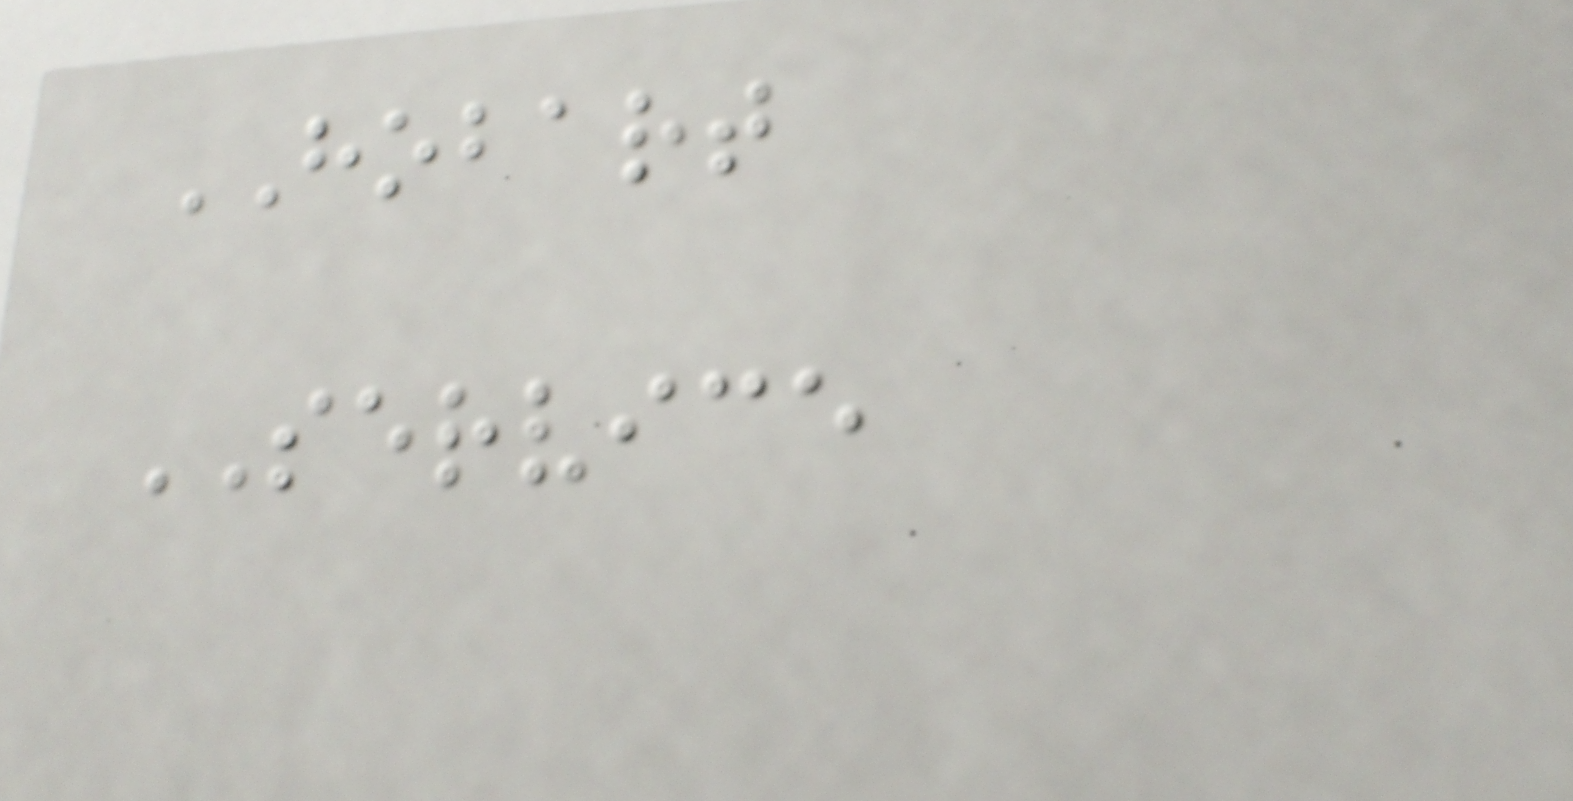HOBART
SERVICE
